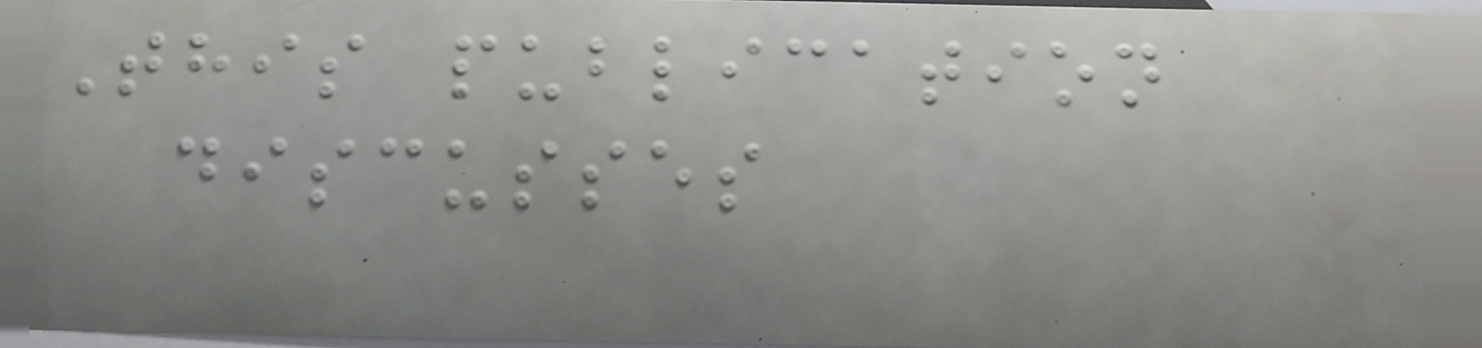This publication
discusses
